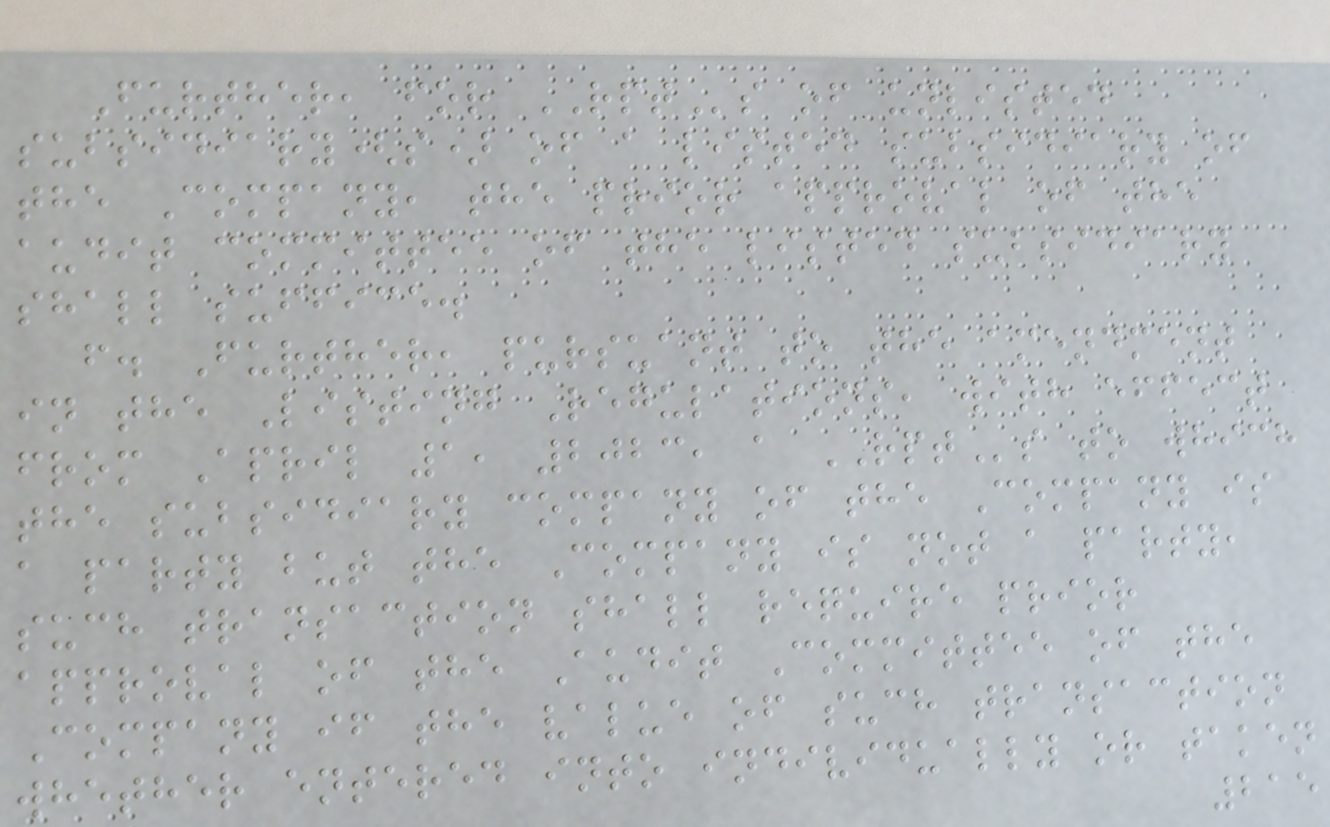Further, for RPTs of unlisted
subsidiary(s) of a listed subsidiary of
the Company, the prior approval of the
audit committee of the listed subsidiary
shall suffice.
f. Further, pursuant to the amendment
in the Listing Regulations, with effect
from April 1, 2023, a RPTs to which
the subsidiary company of the Company is
a party but the Company is not a party,
such transaction shall require prior
approval of the Audit Committee of the
Company if the value of such transaction
whether entered into individually or taken
215
